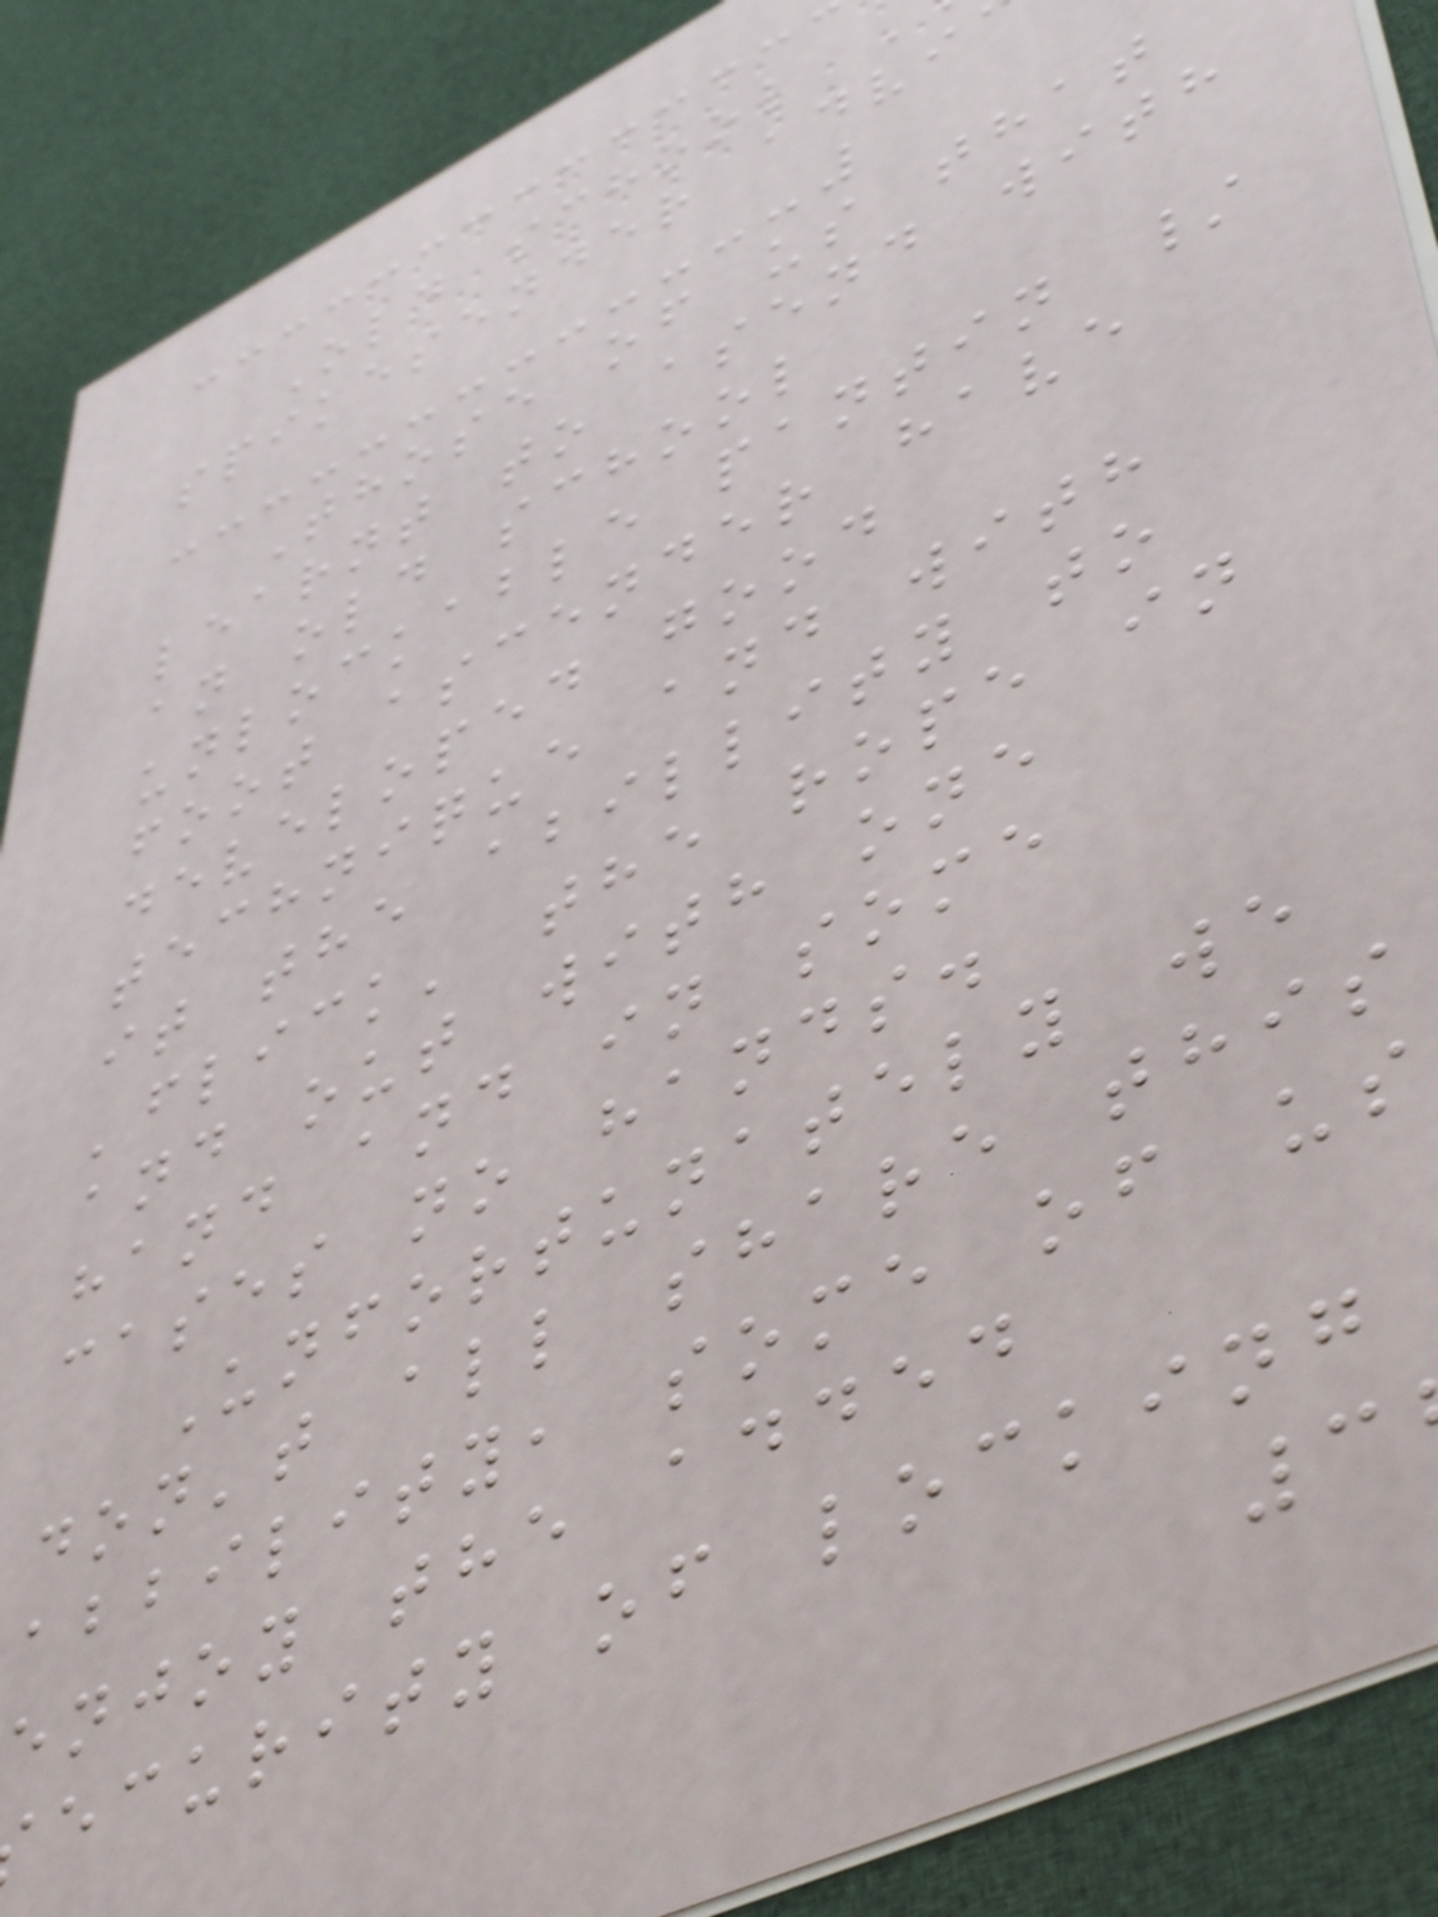Old school
spikesender advi
Those of us that
learnt to asend with
an old school
unlockable pantin /
foot ascender have
developed good
technique and with
it the abillity to
'flick' the rope in
and out with one
hand and in some
cases no hands.
Unfortunately we
don't all share this
abbility, some of us
enjoy the added
ecurity of locking
